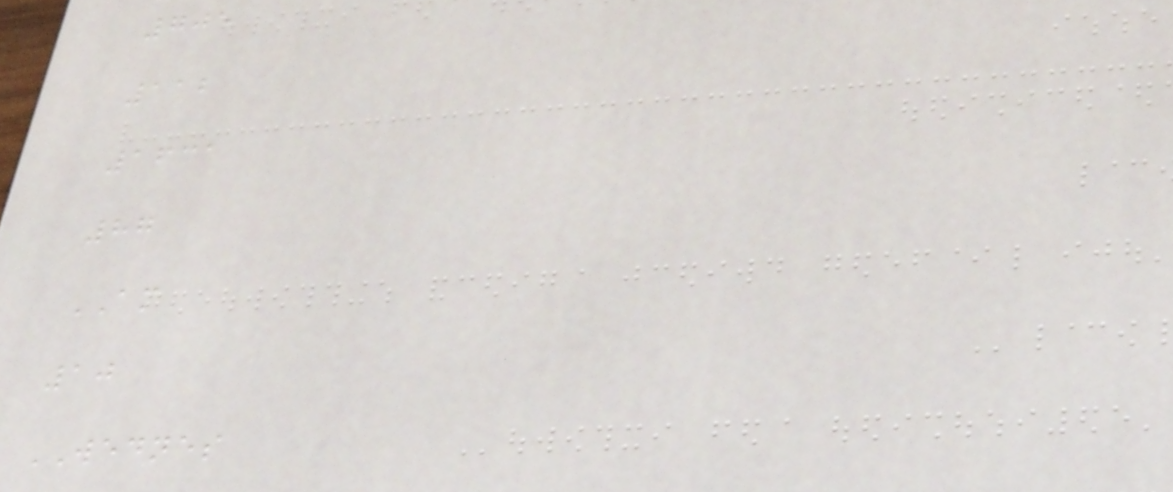705
112
1631
87
AM
10
WEDNES
